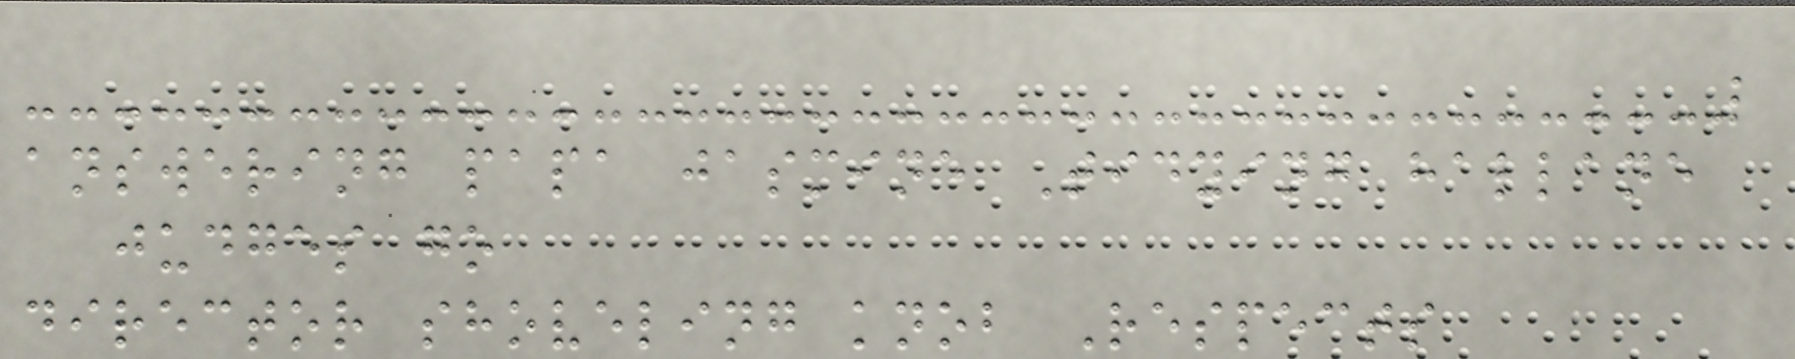answering papa jasmine Tidying hallane
judges go
director shoveling knob Respects
